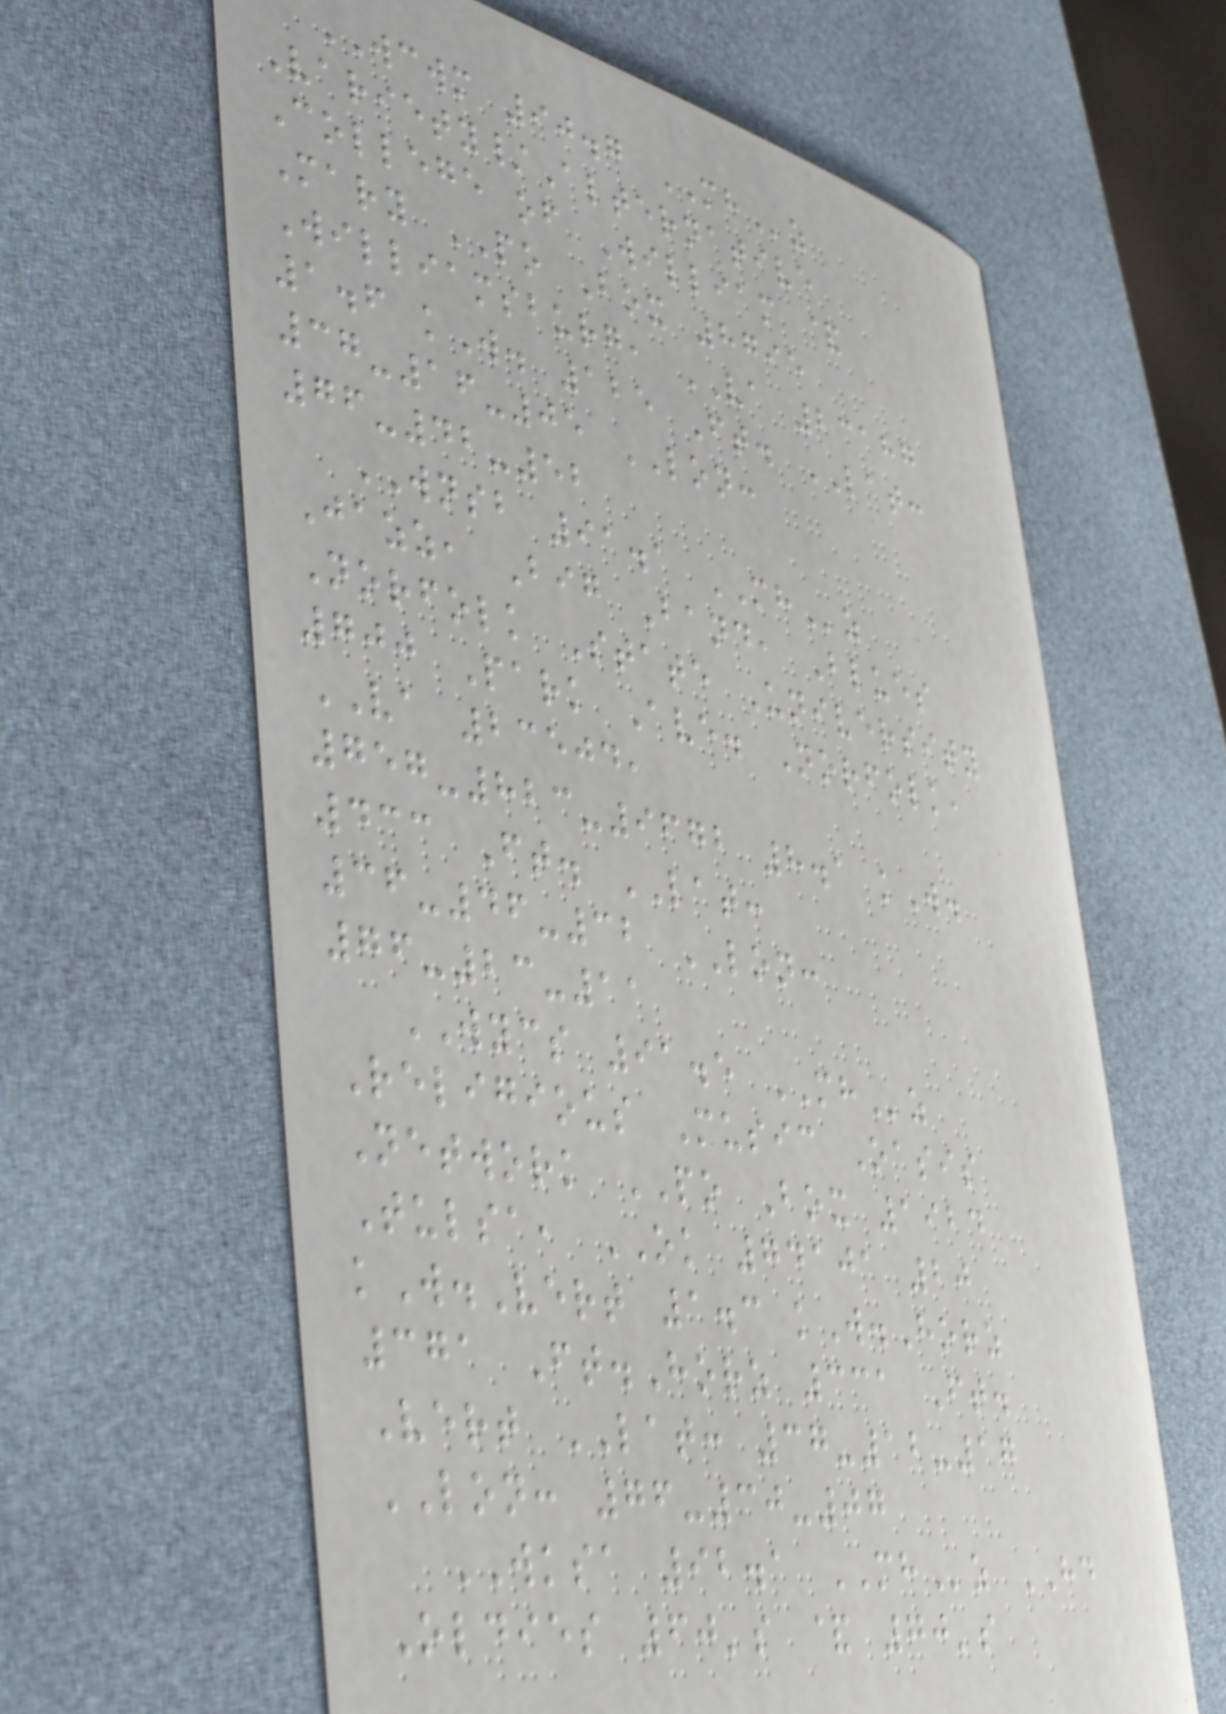WCWM 90.7 MHz
Variety/Alternative
College of William &
Mary PO Box 8795
Williamsburg, VA 23187
1.6 kW. 125 Ft. LAT:
37-16-05 LON:
76-42-52
WNSB 91.1 MHz
Jazz, Big Band, Blues
Norfolk State University
700 Park Ave. Norfolk,
VA 23504,
757-823-9672 8.1 kW.
433 Ft. LAT:
36-46-32 LON:
76-23-11
WYCS 91.5 MHz
Religious Music Oasis
Network PO Box 1924
Tulsa, OK 74101 20
kW.Vert 1.3 kW.Horz
371 Ft.Horz 331 Ft.
Vert LAT: 37-12-17
LON: 76-30-07
WKSA 92.1 MHz HD
Oldies 60's & 70's
